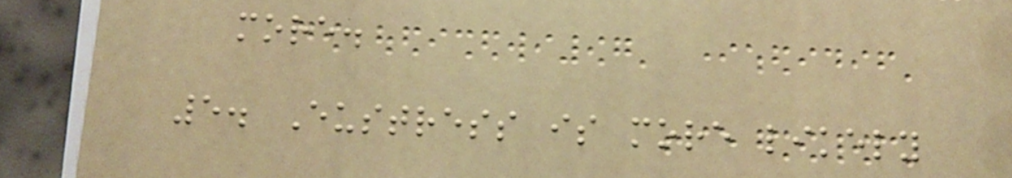more.
5. Eustress is more likely
